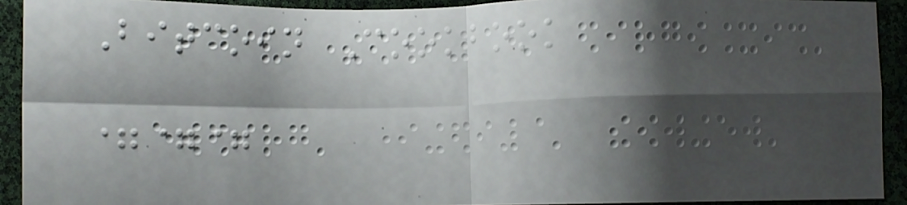Bitcoin Cookbook
===
